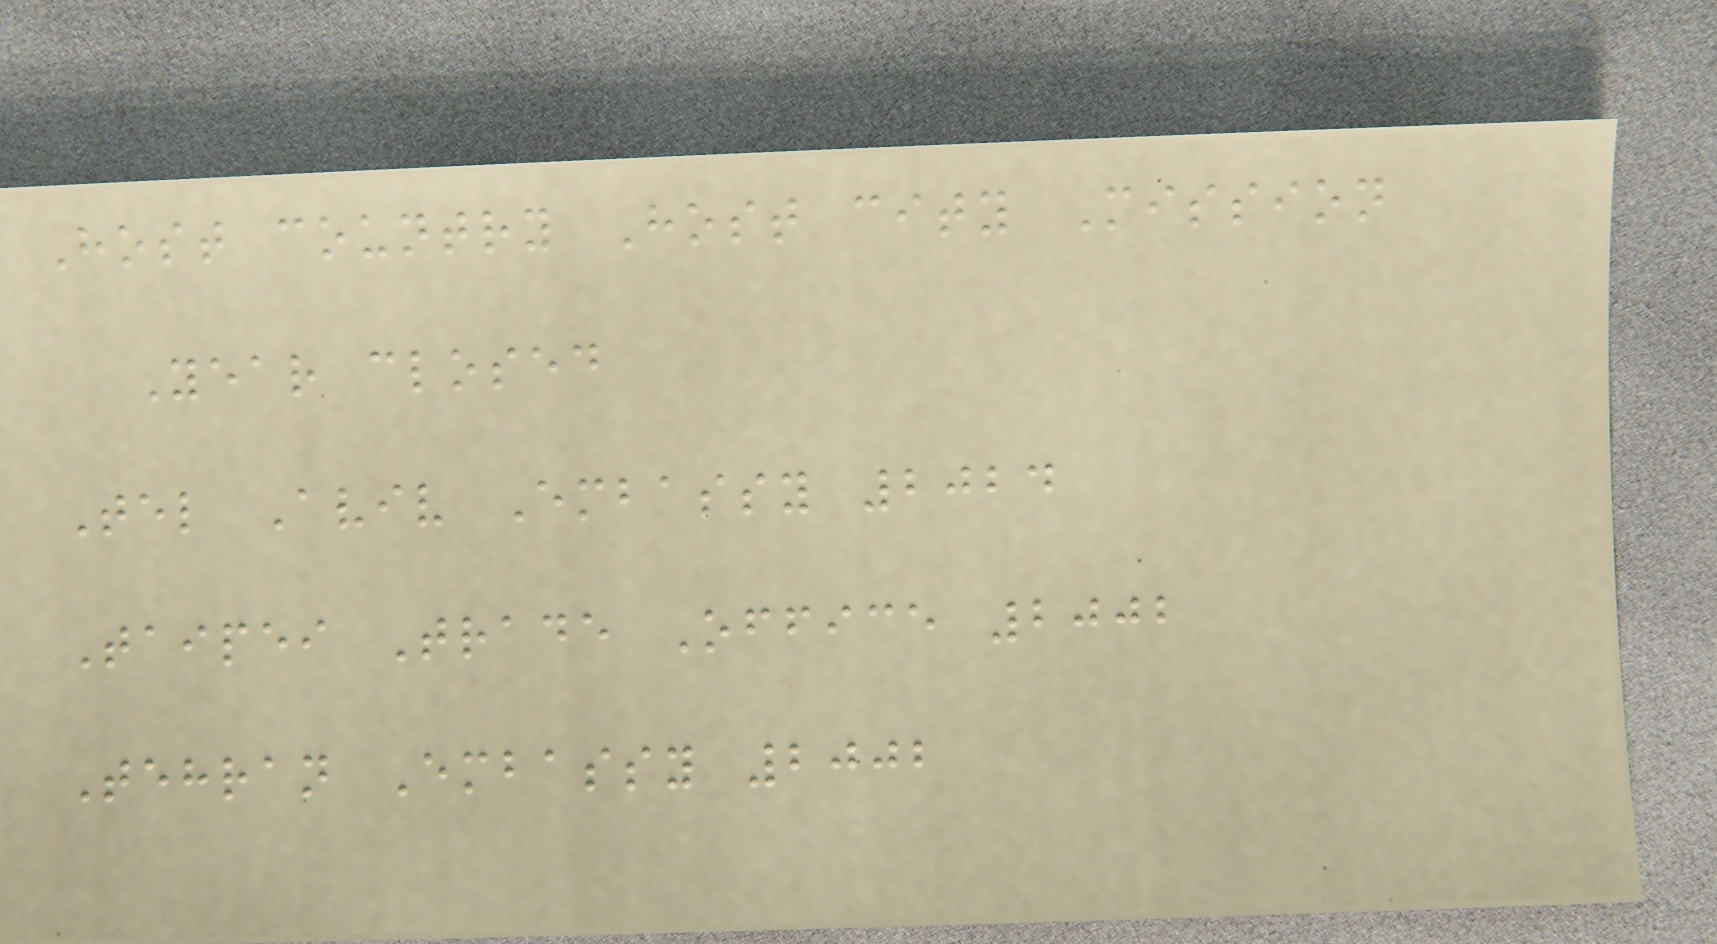Host country Host city Mission
Year closed
Tel Aviv Embassy 2024
Taipei Trade Office 2002
Tehran Embassy 2002
